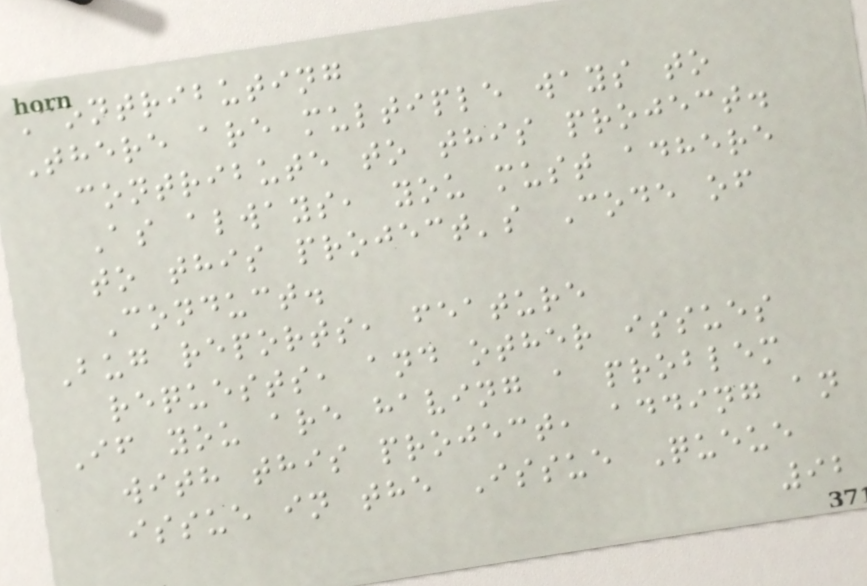Contributing
There are multiple ways to
contribute to this project.
As always, you must adhere
to this project's Code of
Conduct.
Bug reports, feature
requests, and other issues
If you are having a problem
with this project, adding an
issue in the Issue Queue
92
